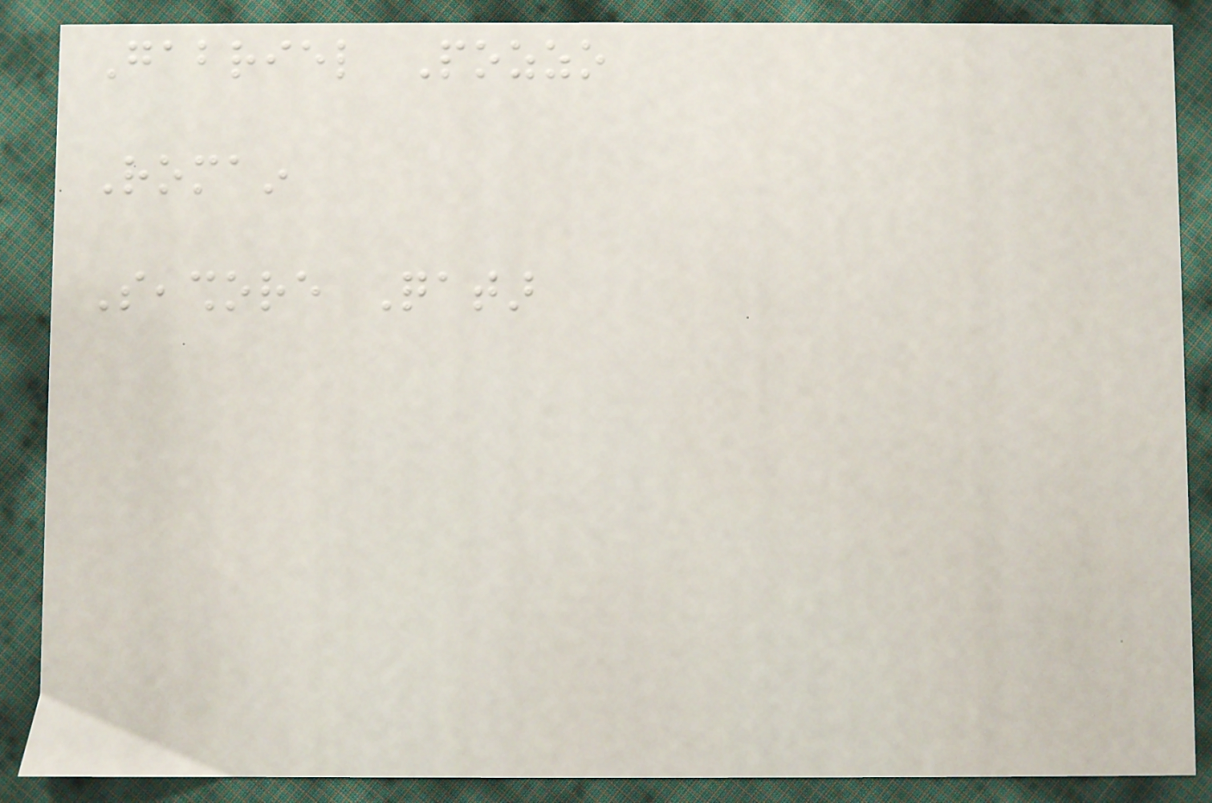Gabriel Pozzo
Romain
Seashore Qatar
